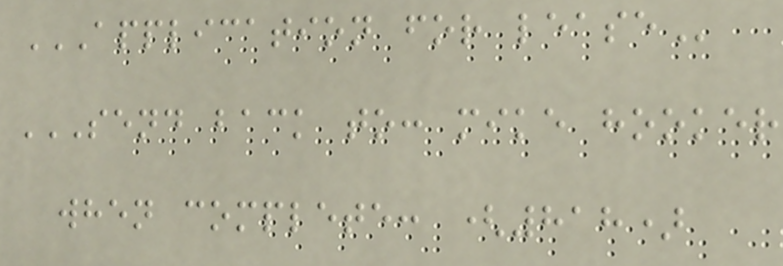APPLICATION FOR LEASE
SEND BACK TO: MIKE HOOKER
WHEN COMPLETE: (818)
